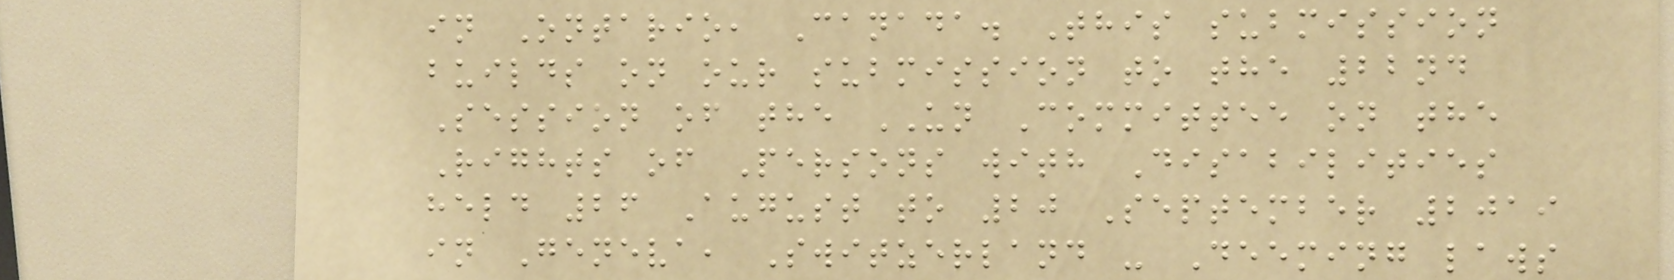in Ontario, Canada. This submission
builds on our submission to the 22nd
Session of the UN Committee on the
Rights of Persons with Disabilities
held 26 August to 20 September 2019
in Geneva, Switzerland - Deeming laws
